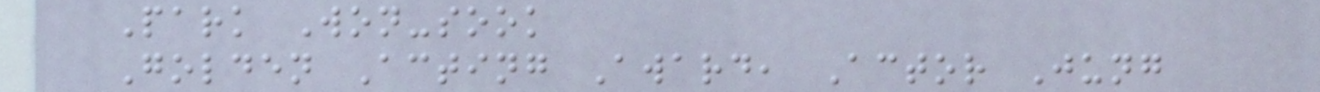Park Won-sook
Golden Acting Award, Actor Jung
